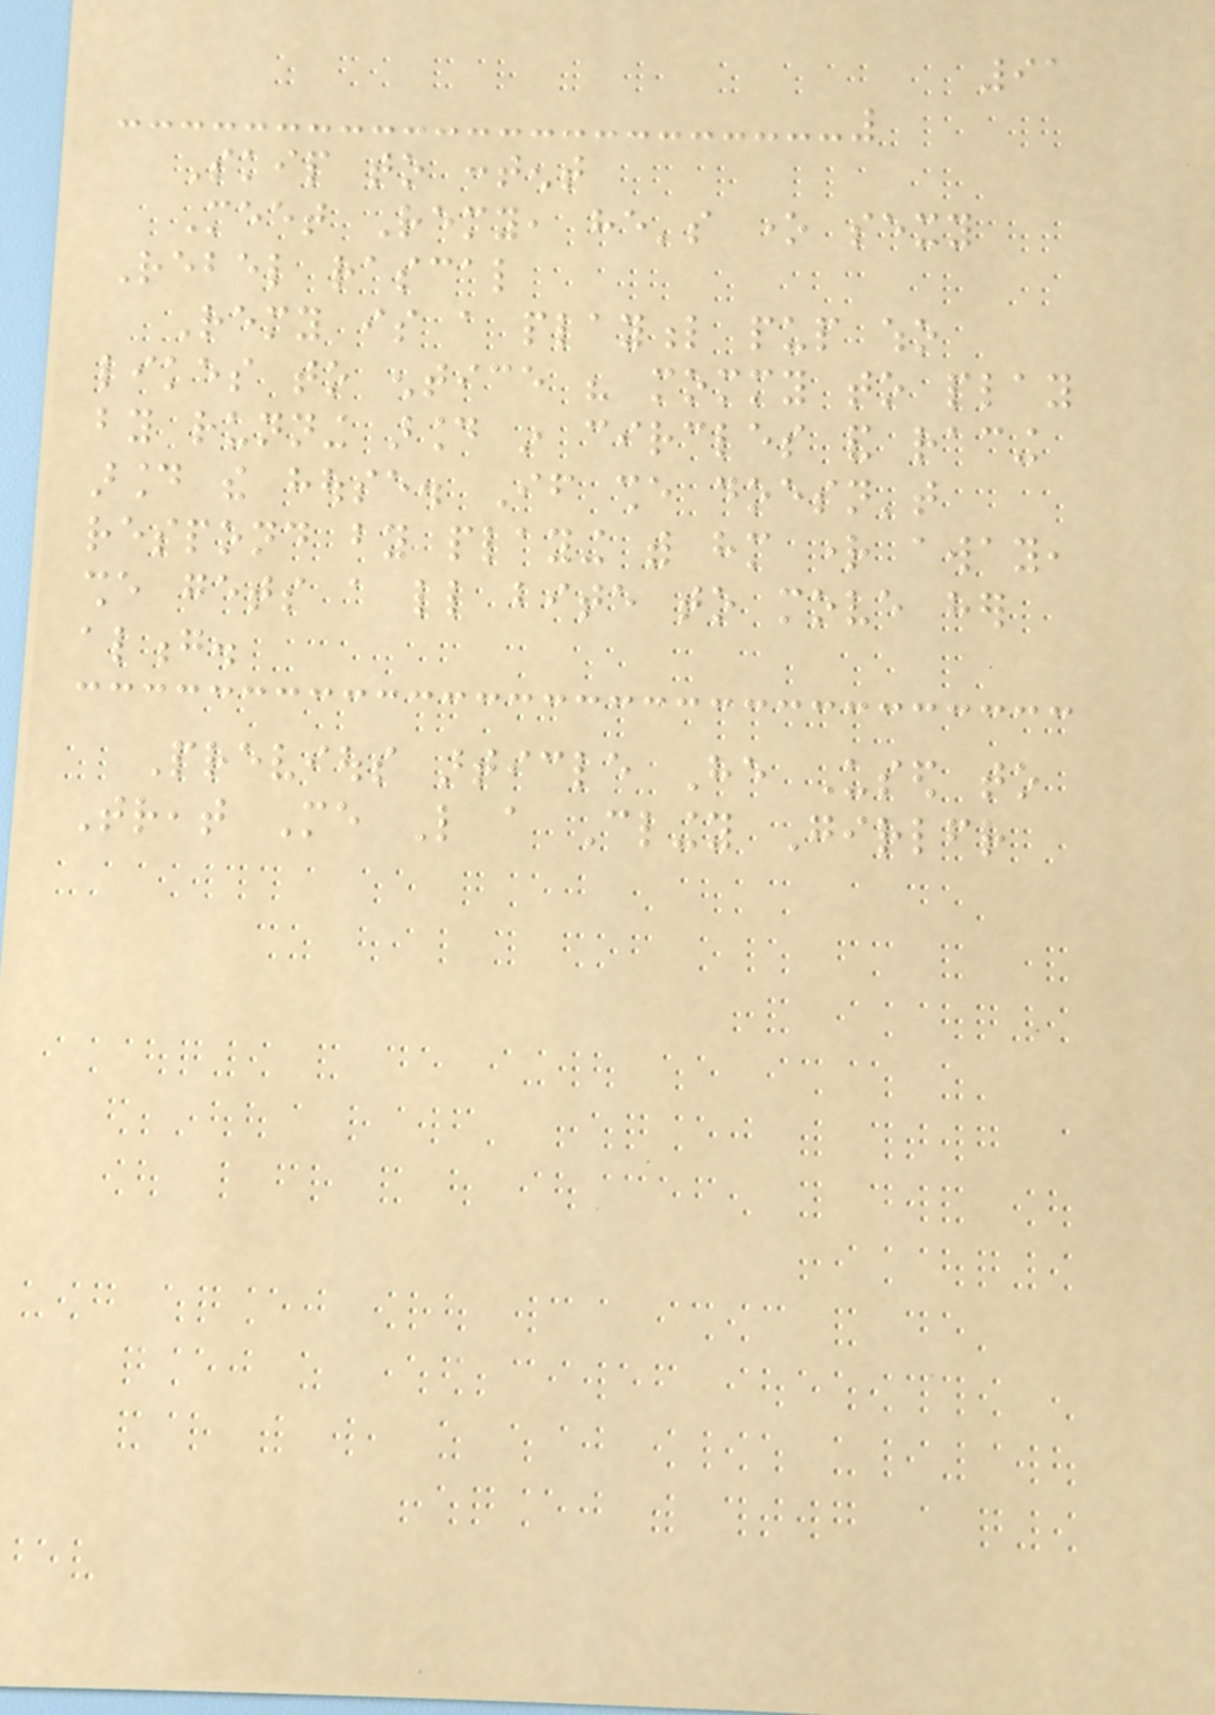91
Skip to content
Meet Remy, he's one sexy
Rebel rascal
Remy is a playful pup who
likes to entice his mommy to play
by running around in circles and racing
around the house. If she doesn't
respond by playing with him right away,
she gets a little bite to move her
along.
Previous article He Used to
Treat Me Like a Clingy Girlfriend
